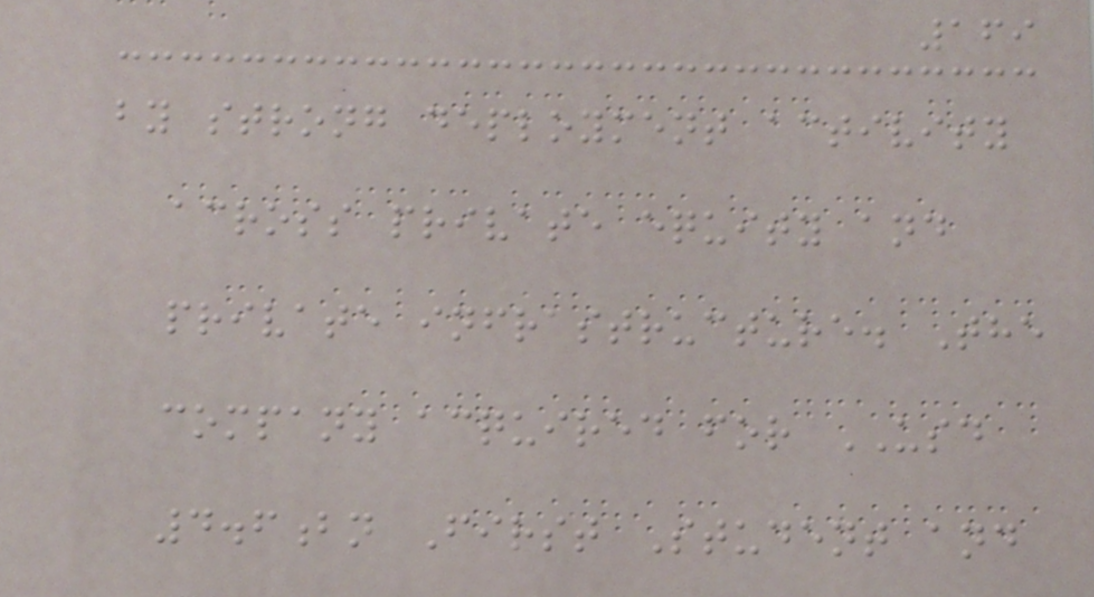169
by strong deployment activity
across private equity and
private infrastructure. The
company acquired for USD
4.6bn First Student and
